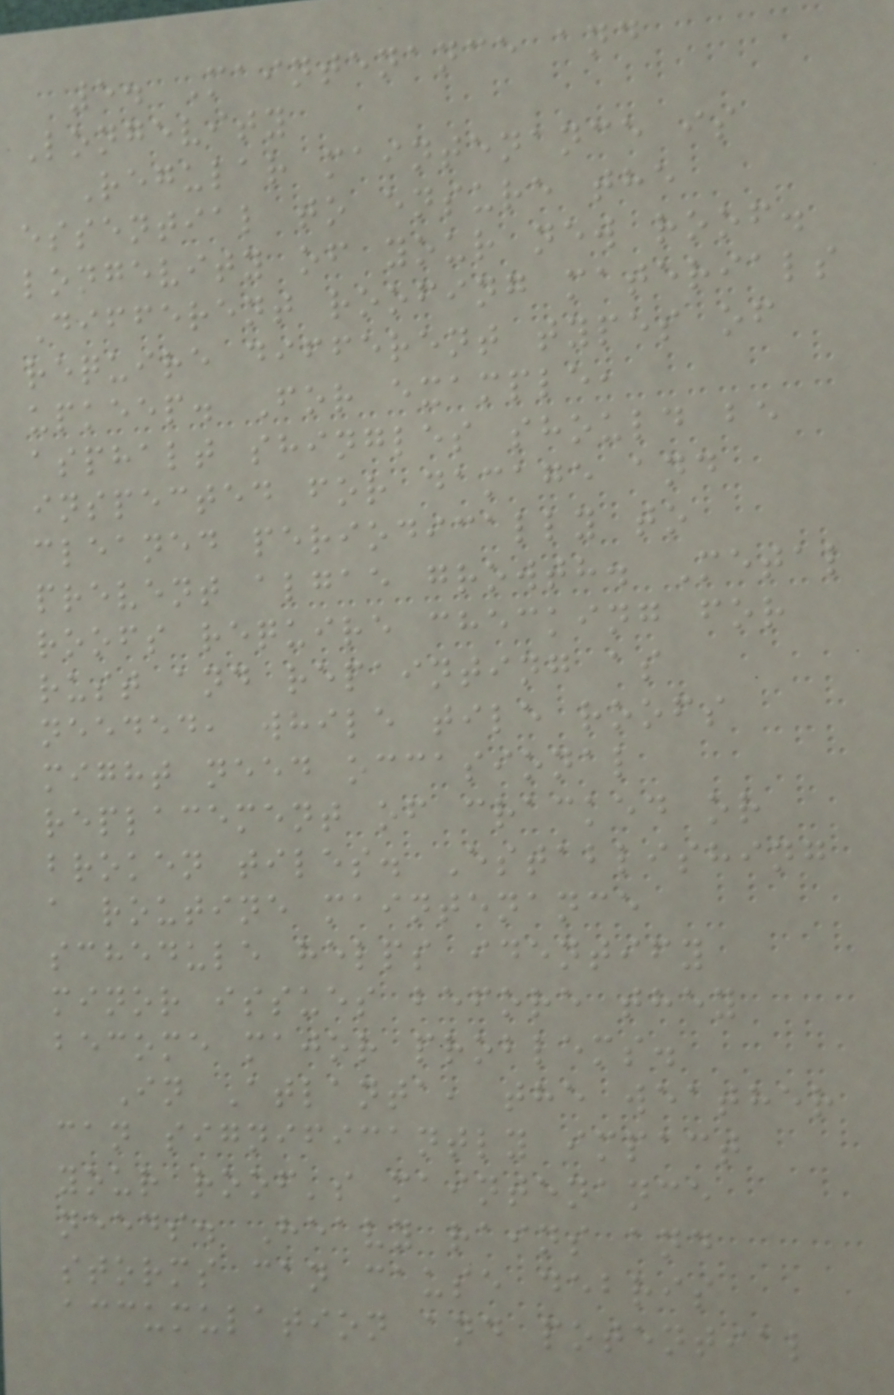5. Maintenance and
Longevity
Regular maintenance is
essential to ensure the
longevity of your new roof.
Different roofing materials
require different types of
upkeep. For example,
asphalt shingles should be
inspected for damage and
cleaned periodically to
prevent algae growth. Metal
roofs require checking for
rust and repainting as
needed, while tile roofs
might need occasional
replacement of cracked or
broken tiles. Establishing
a routine maintenance
schedule helps identify
minor issues before they
become major problems.
In Atlanta, the weather
can significantly impact
your roof's maintenance
needs. Heavy rains and
storms can cause debris
accumulation and potential
